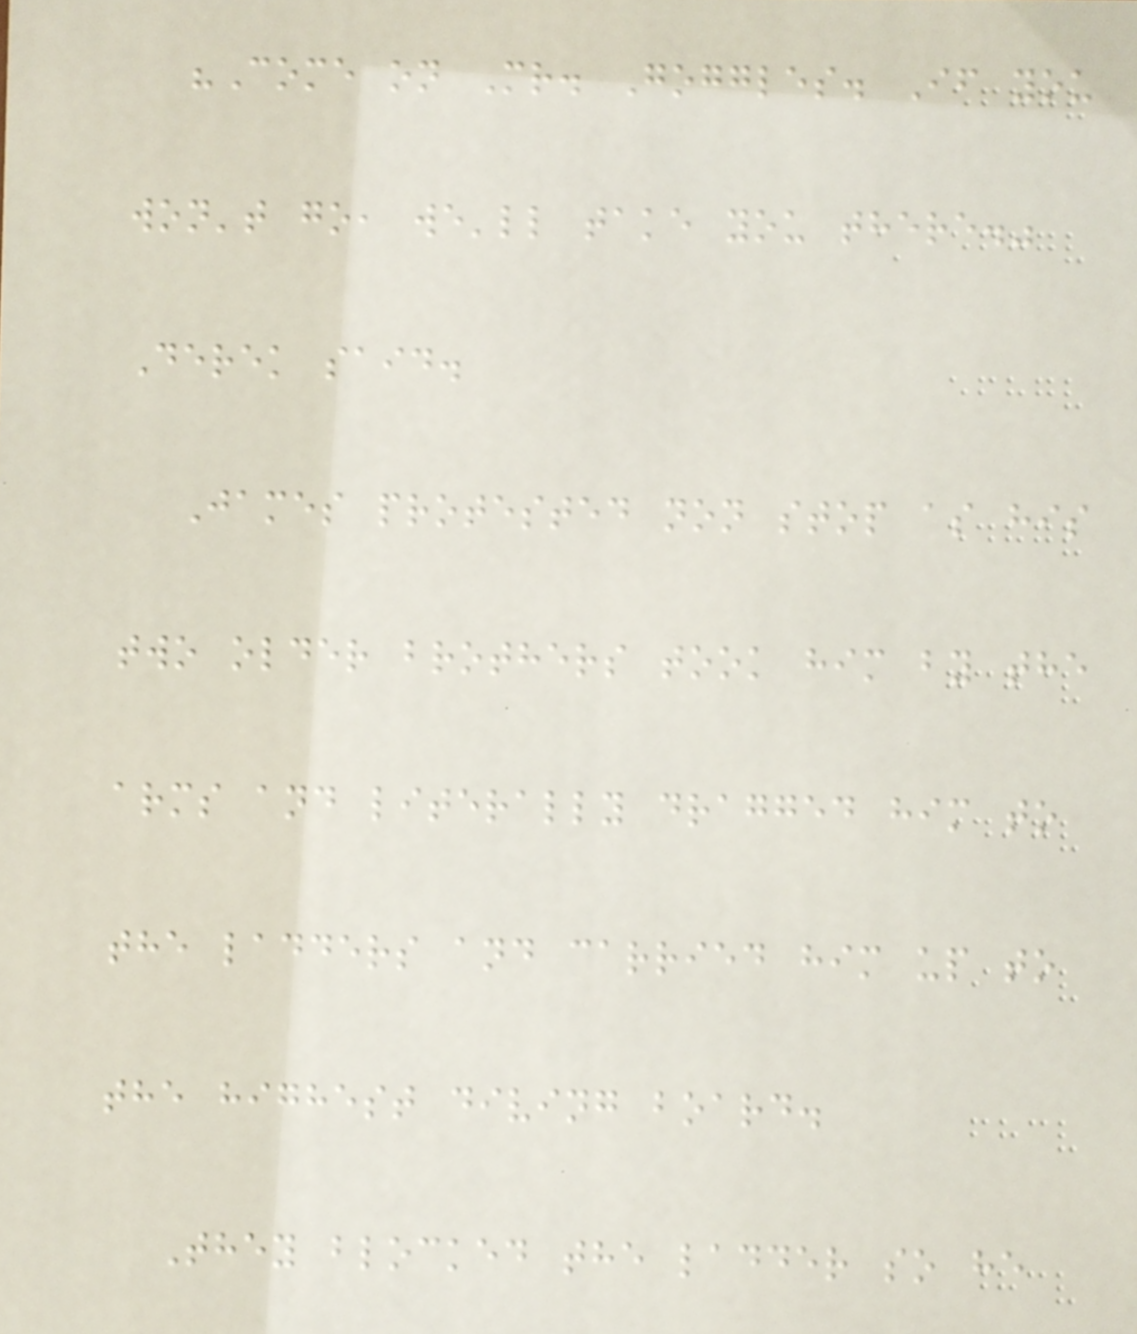"Come on Mr. Goggles. If you
won't go, we'll take you there."
Derek said.
James protested non stop as his
two older brothers took him by the
arms and literally dragged him to
the ladders and carried him up to
the highest diving board.
They blocked the ladder so he
